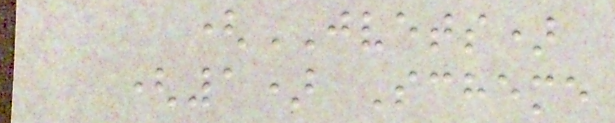(JVETS)
(1) Scheme
